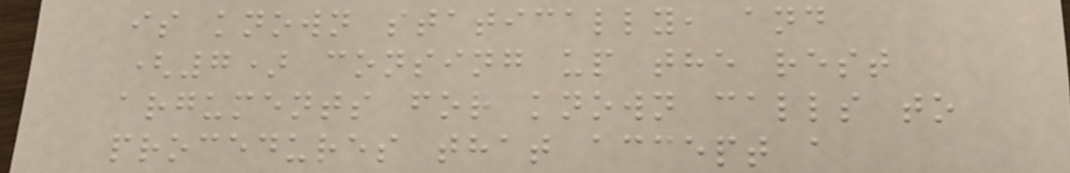is known statically, and
(7) consing up the rest
arguments for known calls to
procedures that accept a
